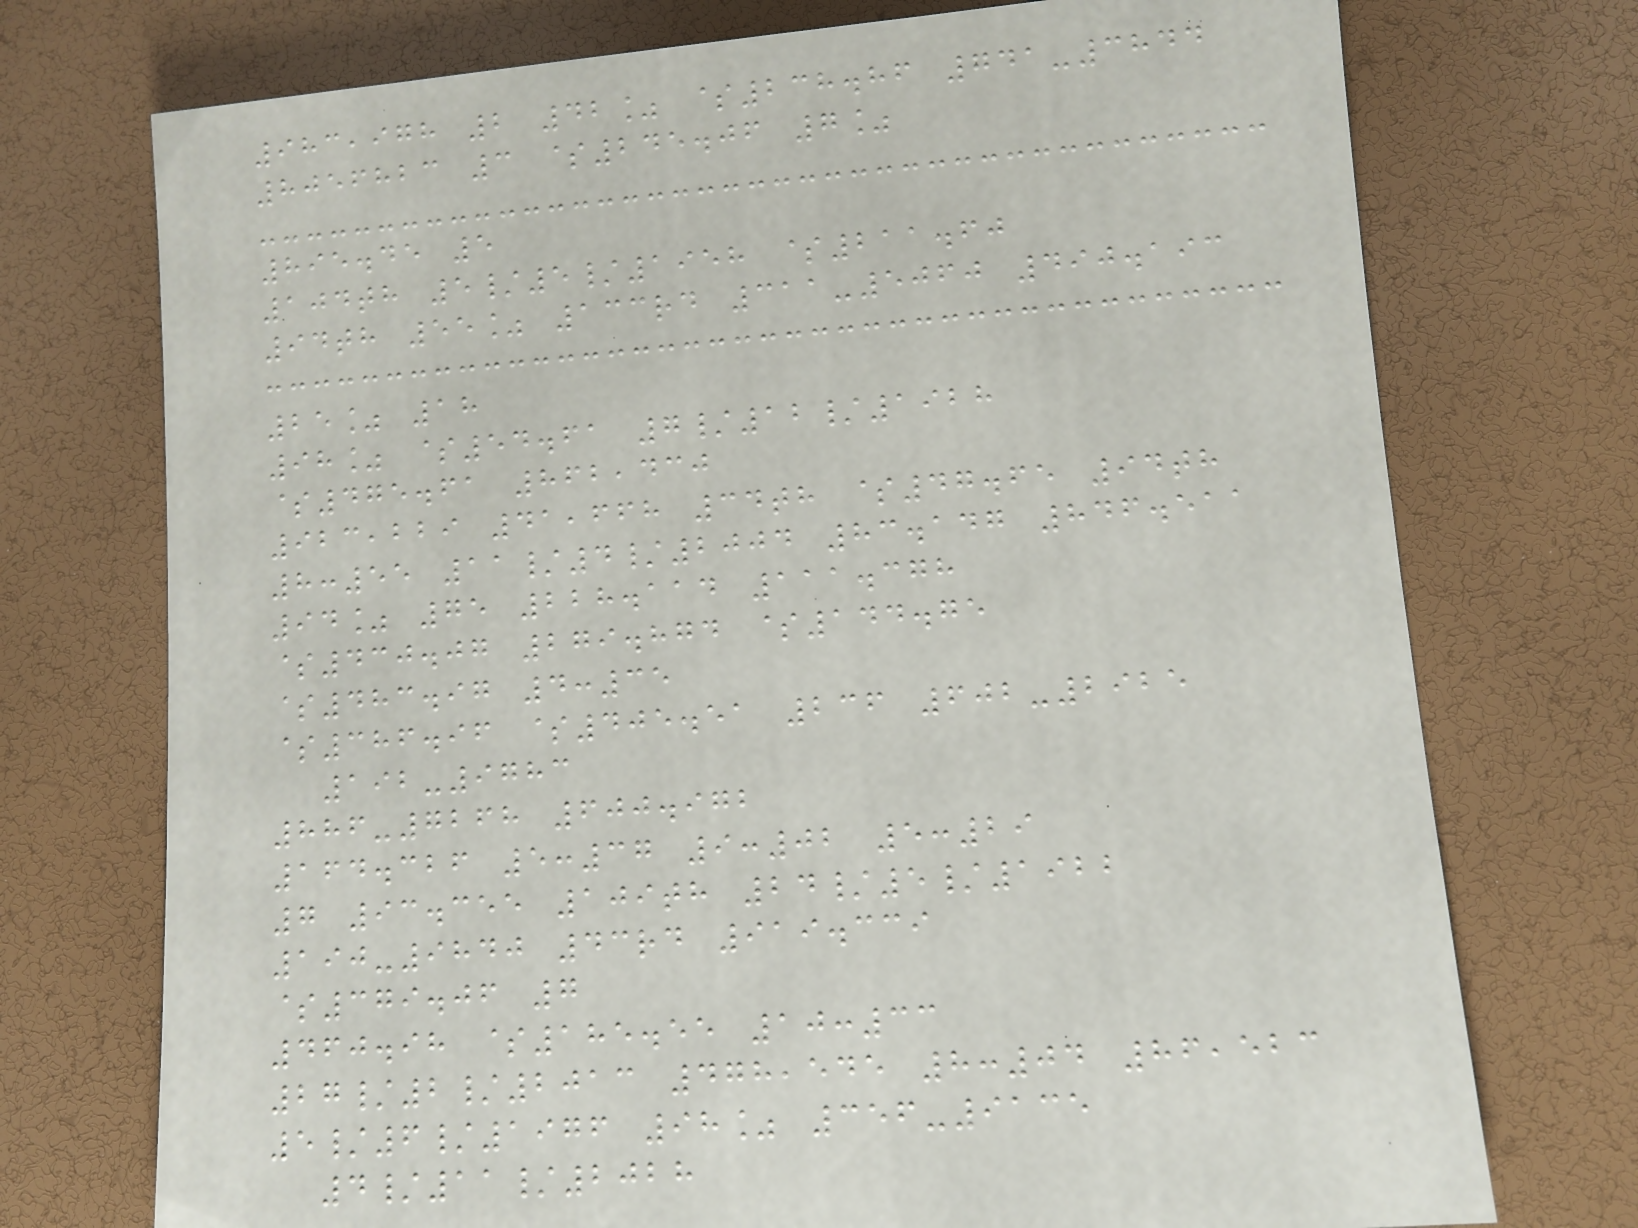983,978 2 42% $238.86 741-3844
8056823 3 $245.06 7%
895.45 5
104th 5/5/1958 $211.60
94th 55% 133rd 311-5060 490.193
25% 18
98% $54.61 7/12/1928
$475.61 862,430
923,229 41,668 34th $47.65 94th
8:55 11/4/2004 83.147 846.511
94% 75 228.114 111.378
$430.07 279.874 $144.75
$483.97 4:35
$386.96 $405.51 236 602-2925
192-9783
886-7268 600.972
164.326 5:37 9:02 5:29
7 93.355 109th 24/5/1922
190-9840 43rd 919.339
$379.06 7
460.98 $185.55 10:33
27/2/2013 478,545 8:04 86,523
5/6/1976 98% 356-9135
4/11/2028
